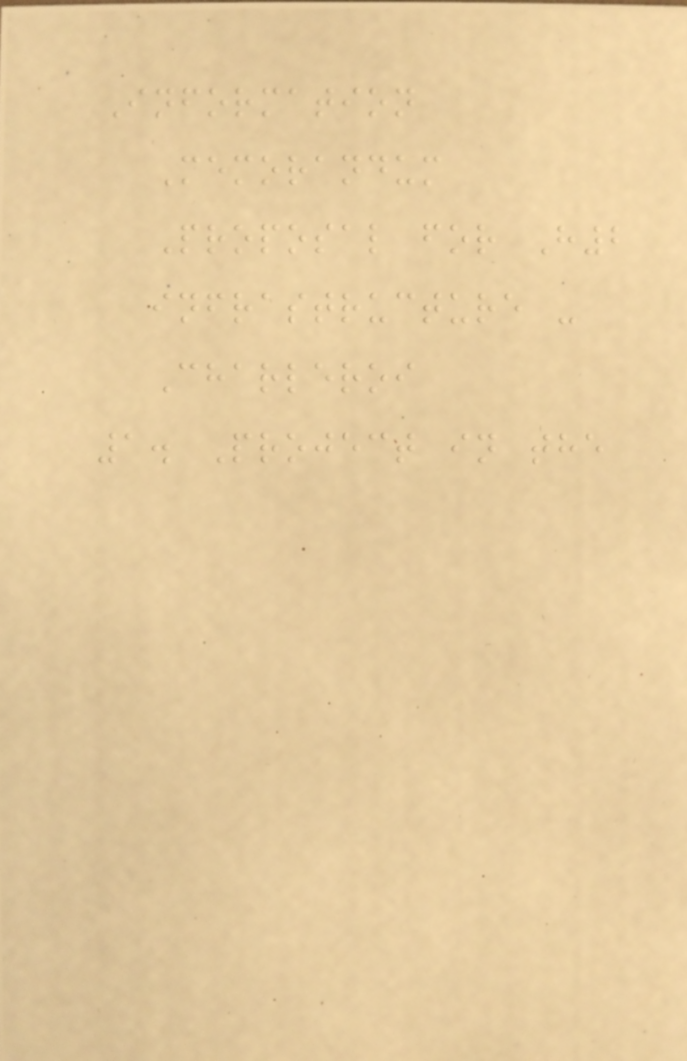Information
Memorandum
Proposal for H2
infrastructure -
Charleroi
1. Project in the
